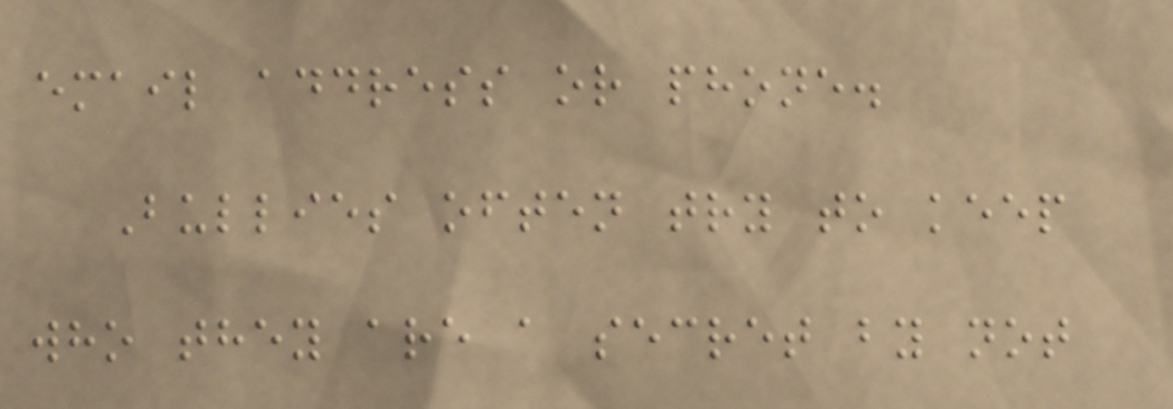email address or phone.
Bullies often try to keep
who they are a secret by not
